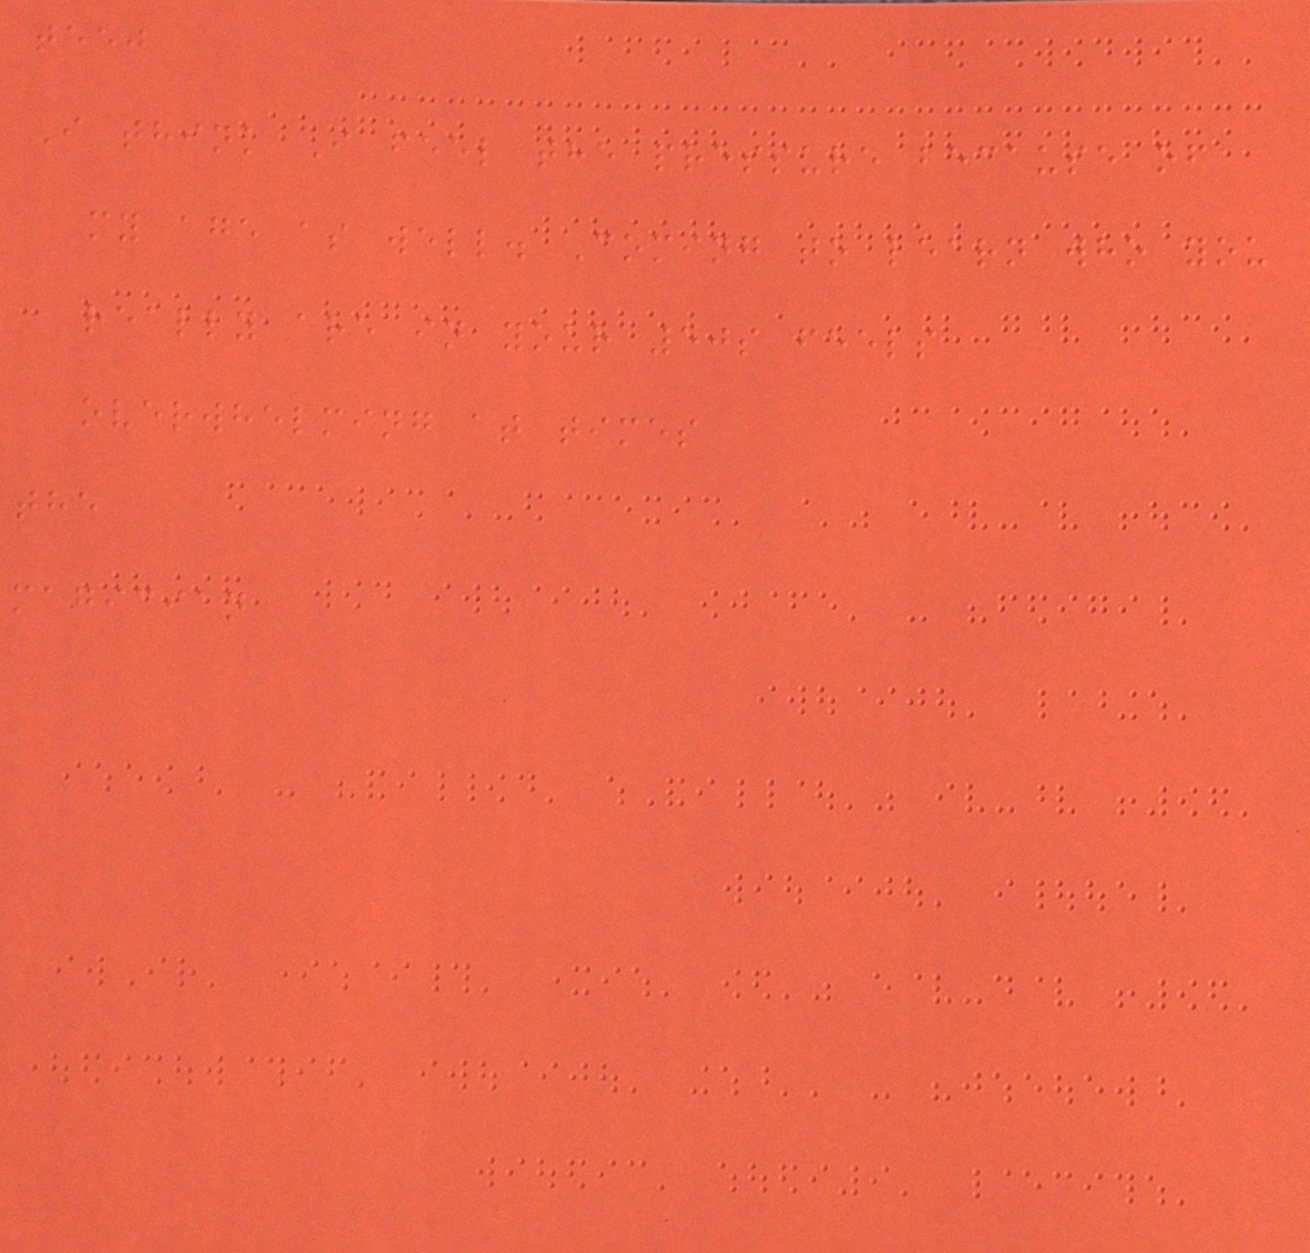teej
I think I feel the pressure because of
my age as well. Coming to learn who you
really are in your 50s feels
overwhelming at times
the
magician
